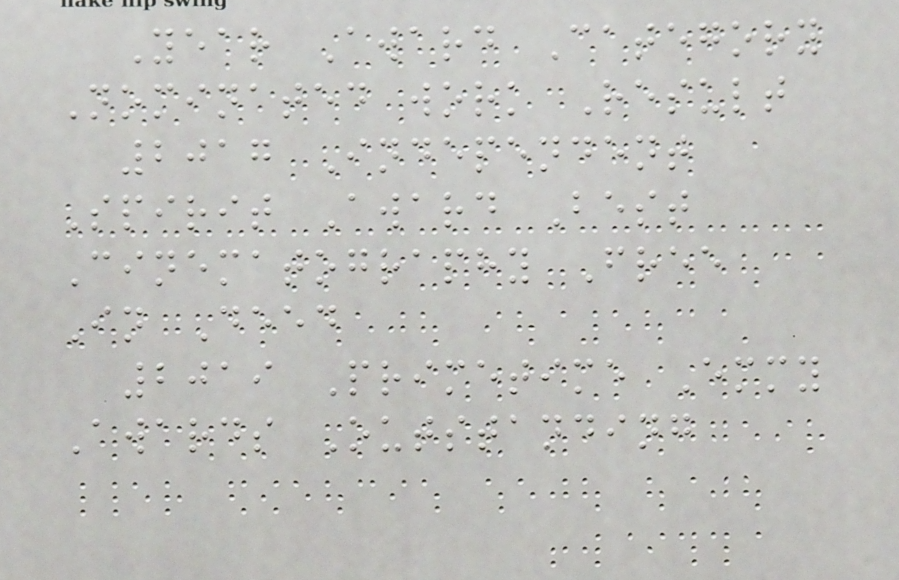Year Award Category
Nominated work Result
2017 Independent
Spirit Award Best
Cinematography Free
In Deed
2019 Primetime Emmy
Awards Outstanding
